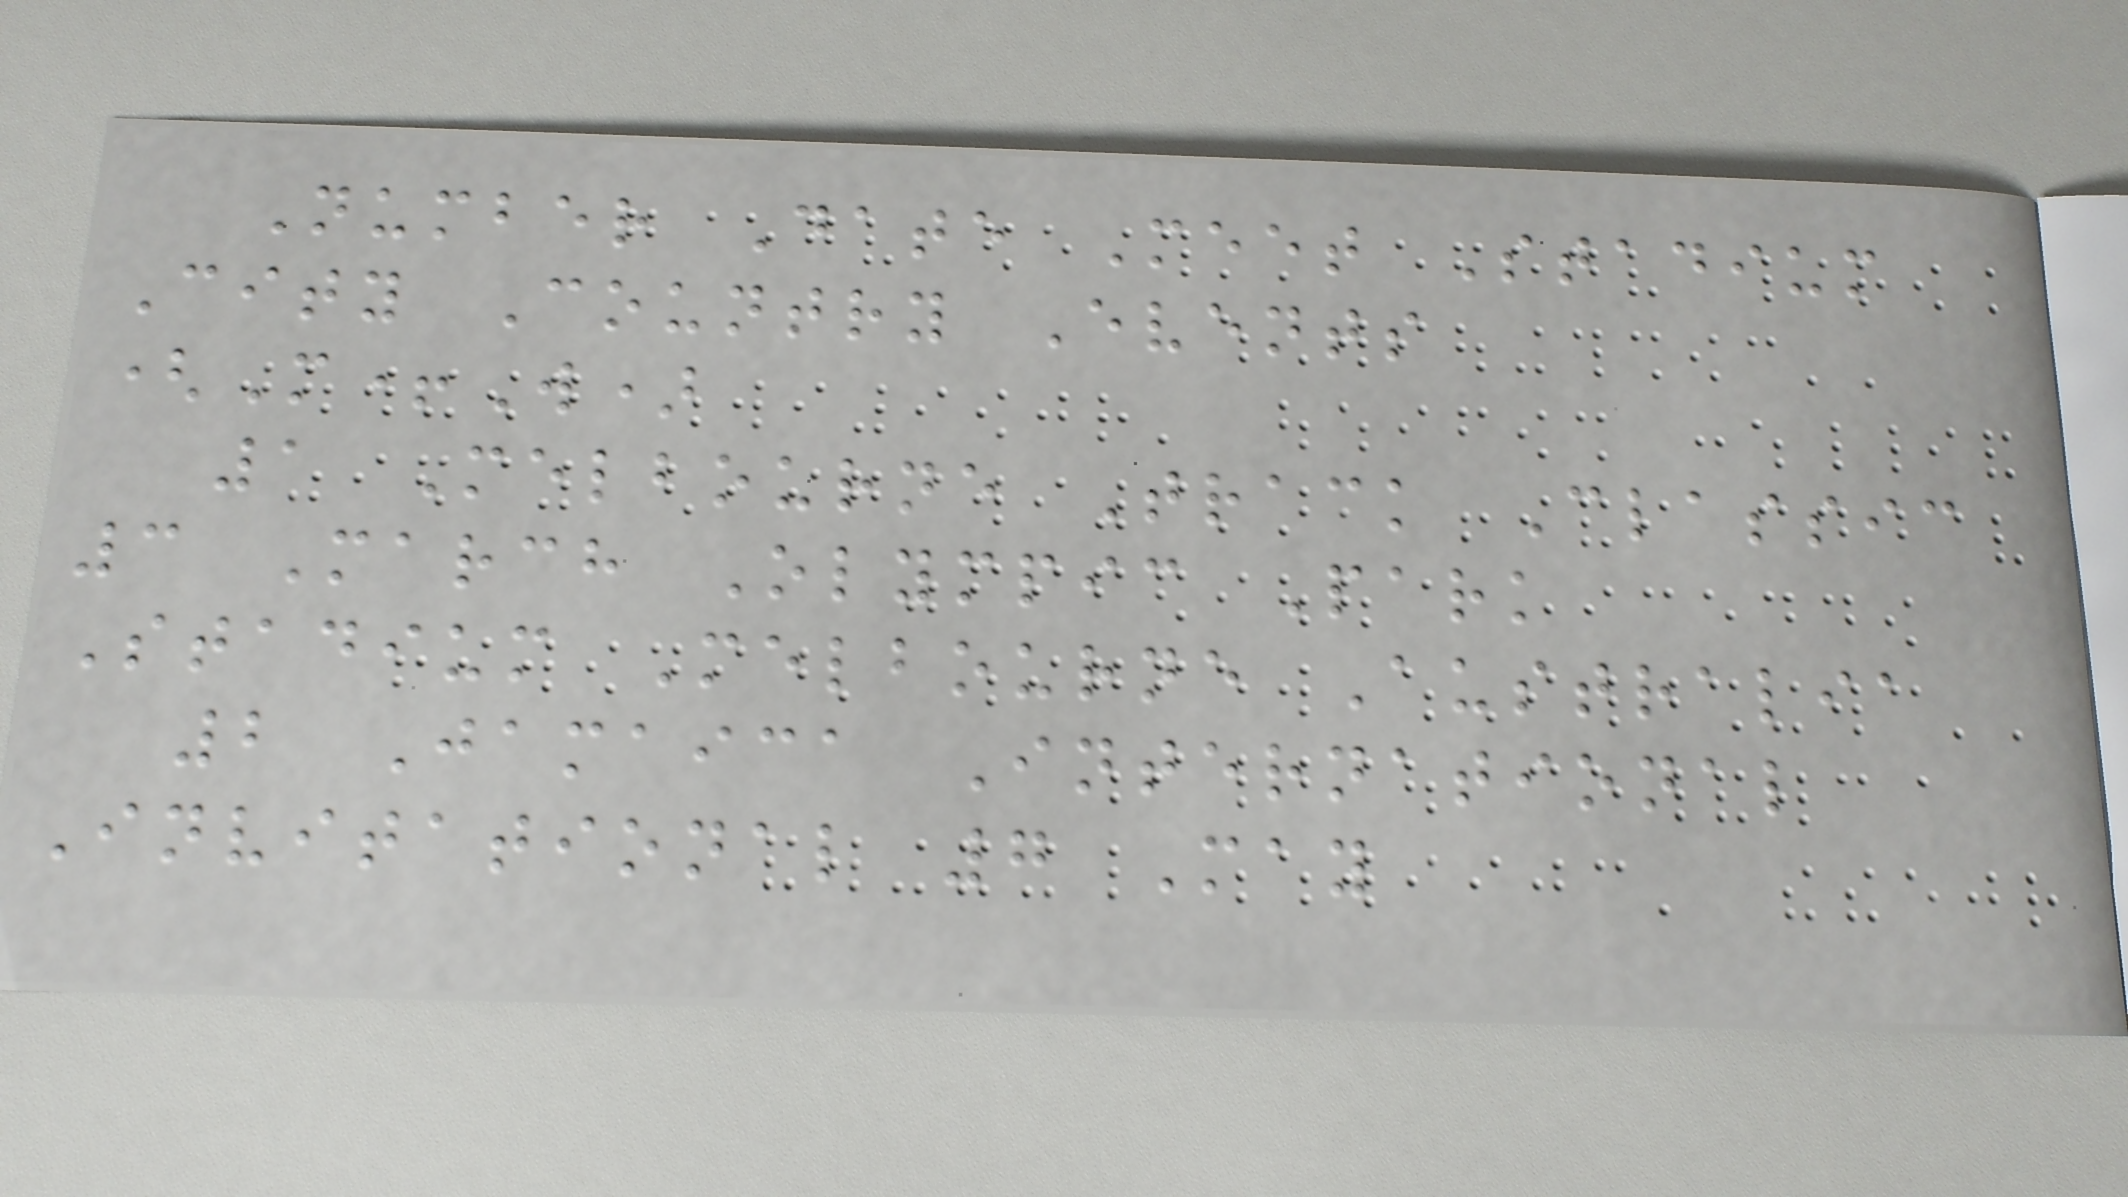Number Date Meet Stadium
City Country Events
(M+W)
1 Melbourne Track Classic
3 March Olympic Park
Stadium Melbourne Australia
2 Jamaica International
Invitational 7 May
